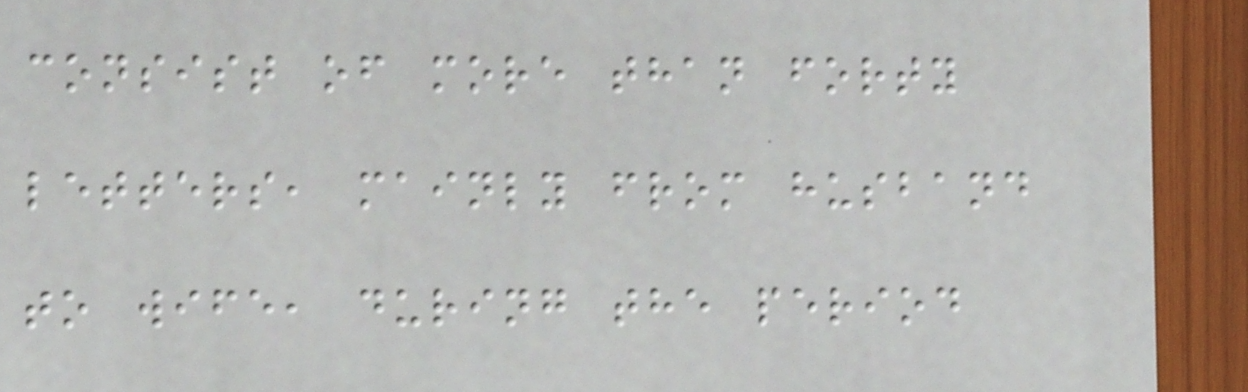consist of more than forty
letters, mainly from husband
to wife, during the period
